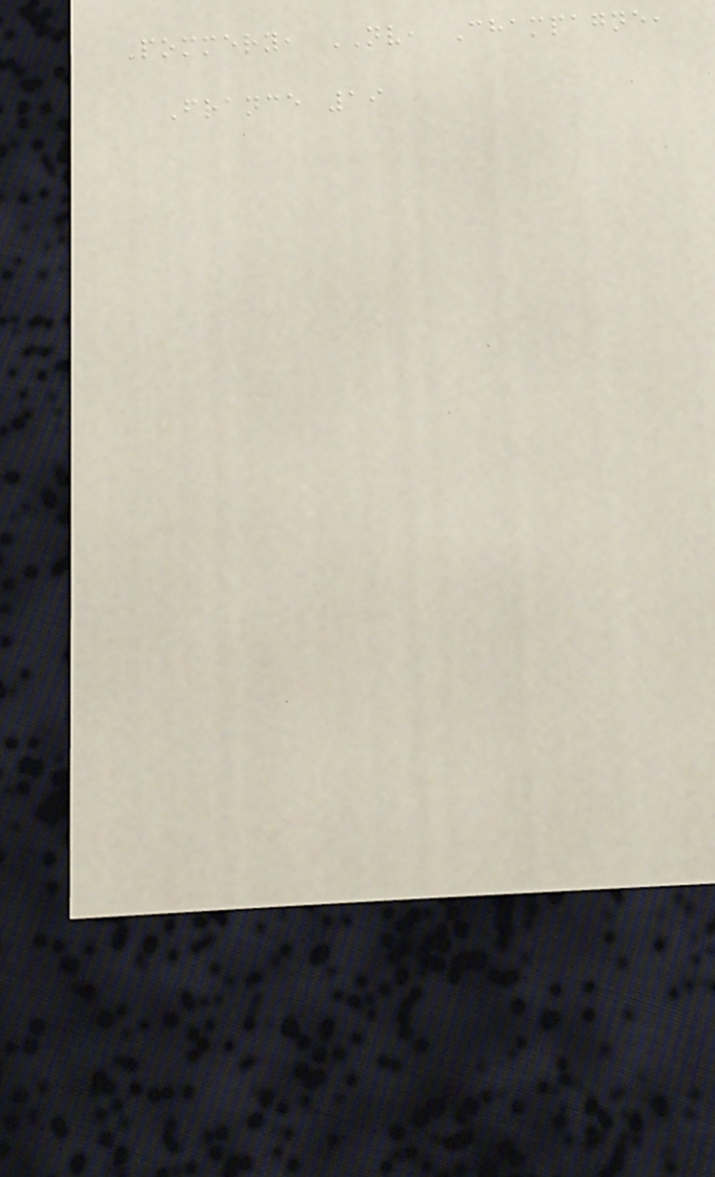Pommery, NV, Champagne,
France 19
